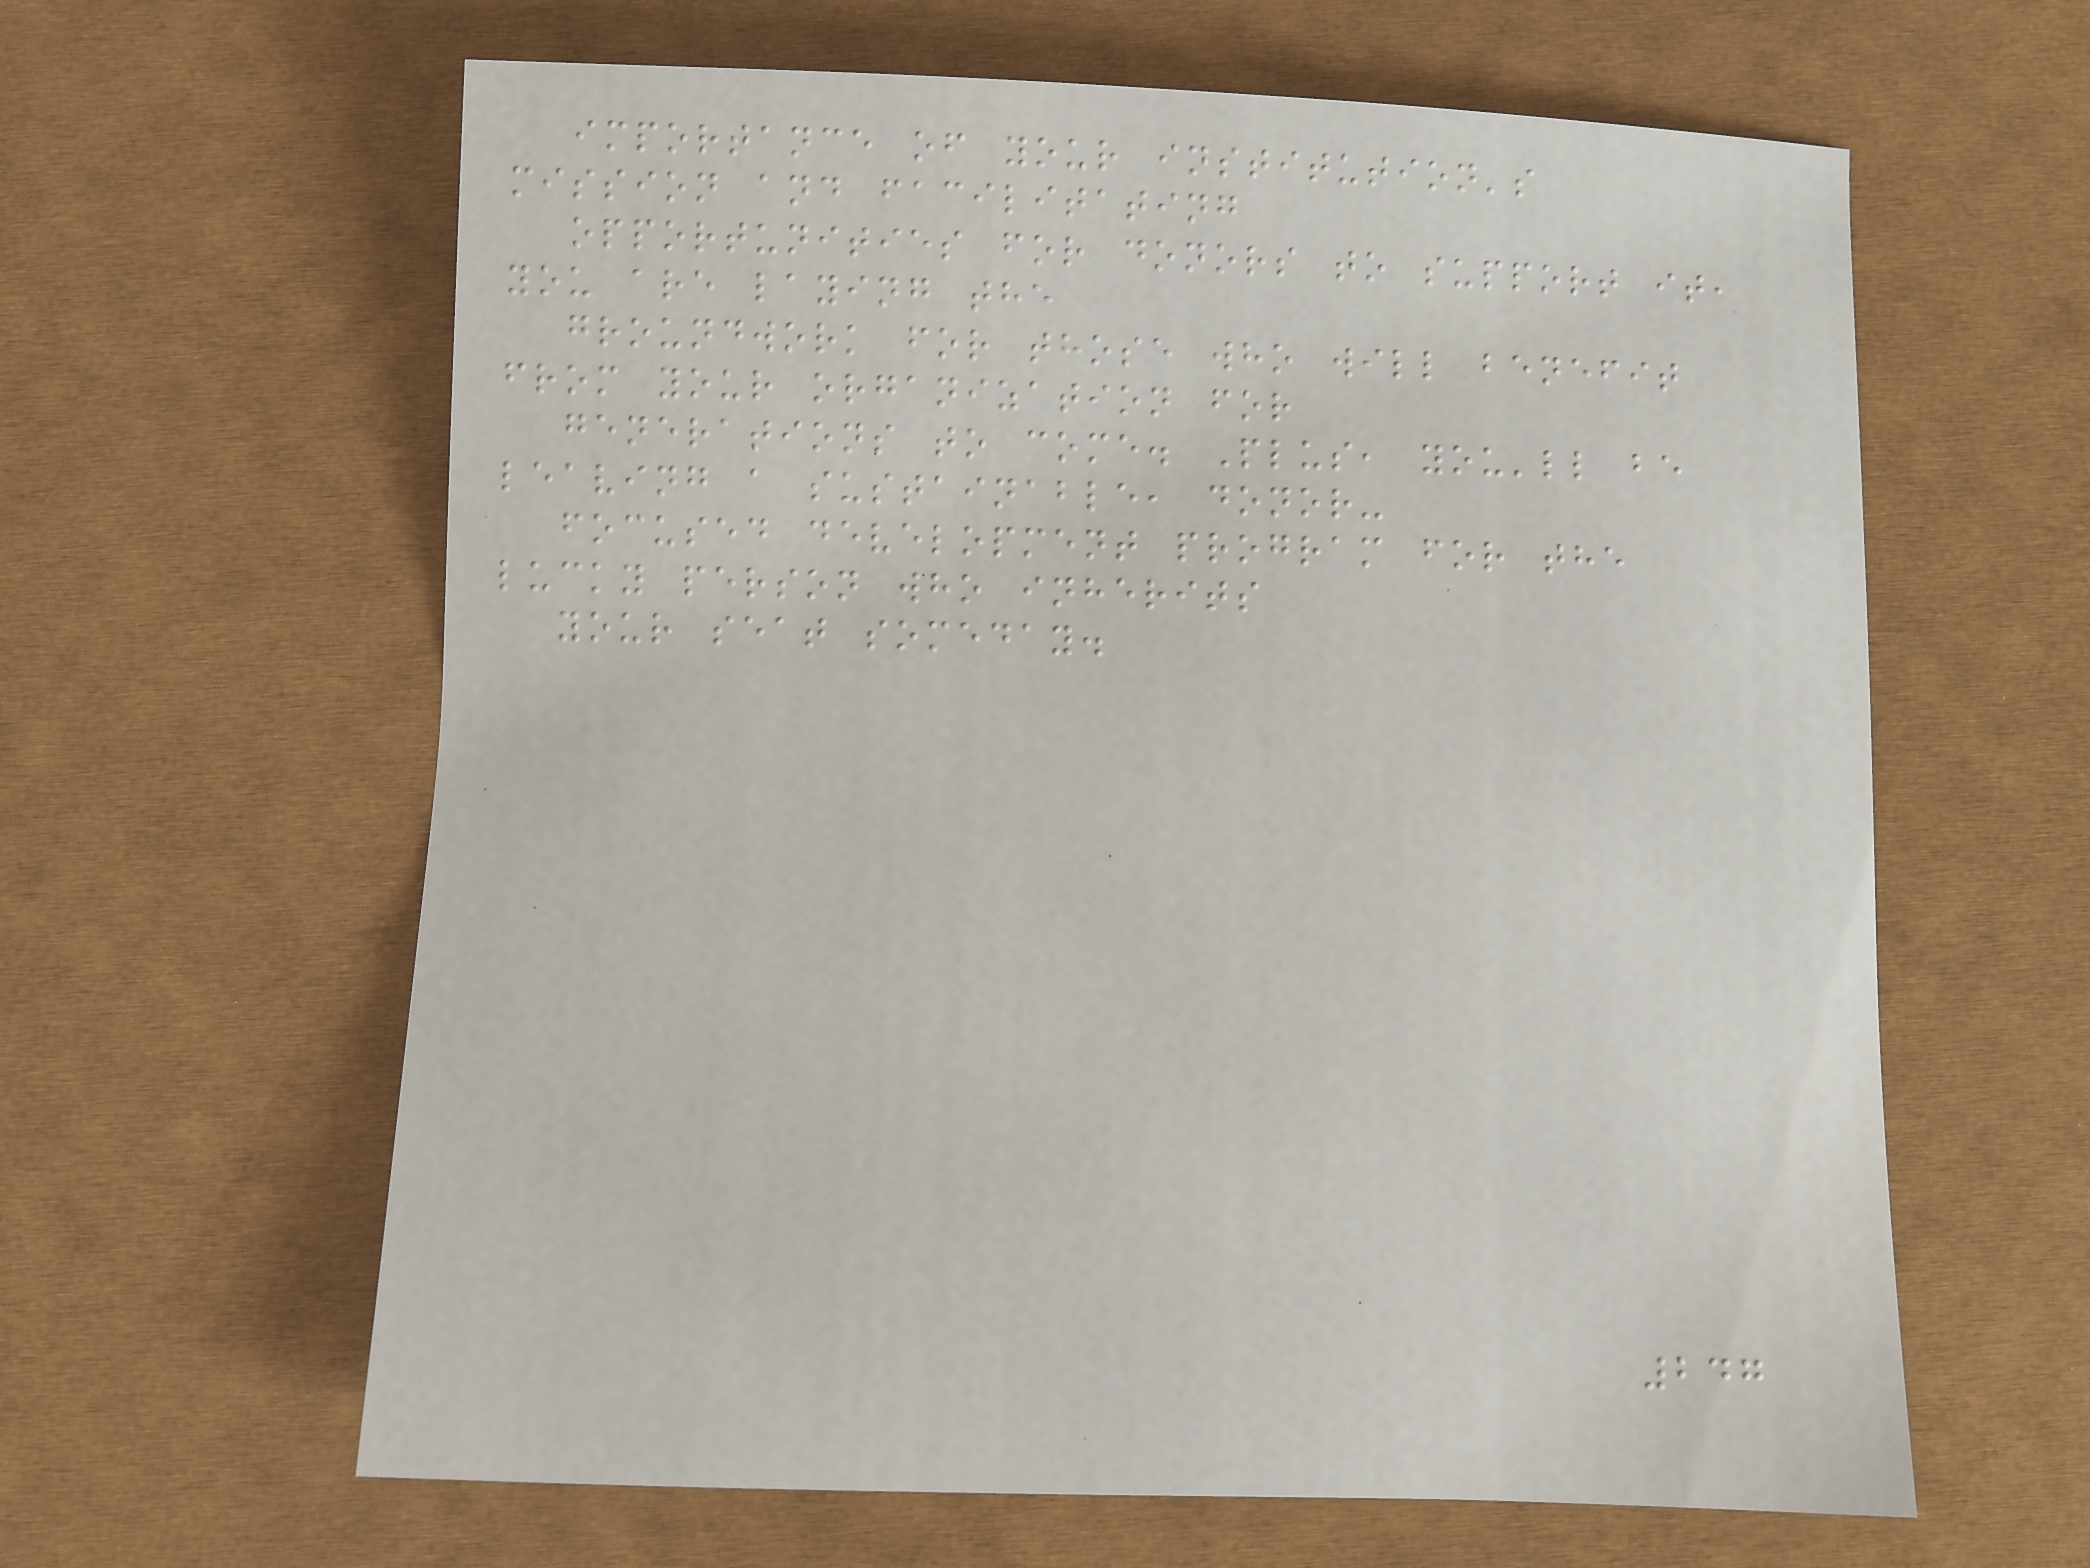importance of your institution's
mission and facilitating
opportunities for donors to support it,
you are laying the
groundwork for those who will benefit
from your organization for
generations to come. Plus, you'll be
leaving a sustainable, donor-
focused development program for the
lucky person who inherits
your seat someday.
247
